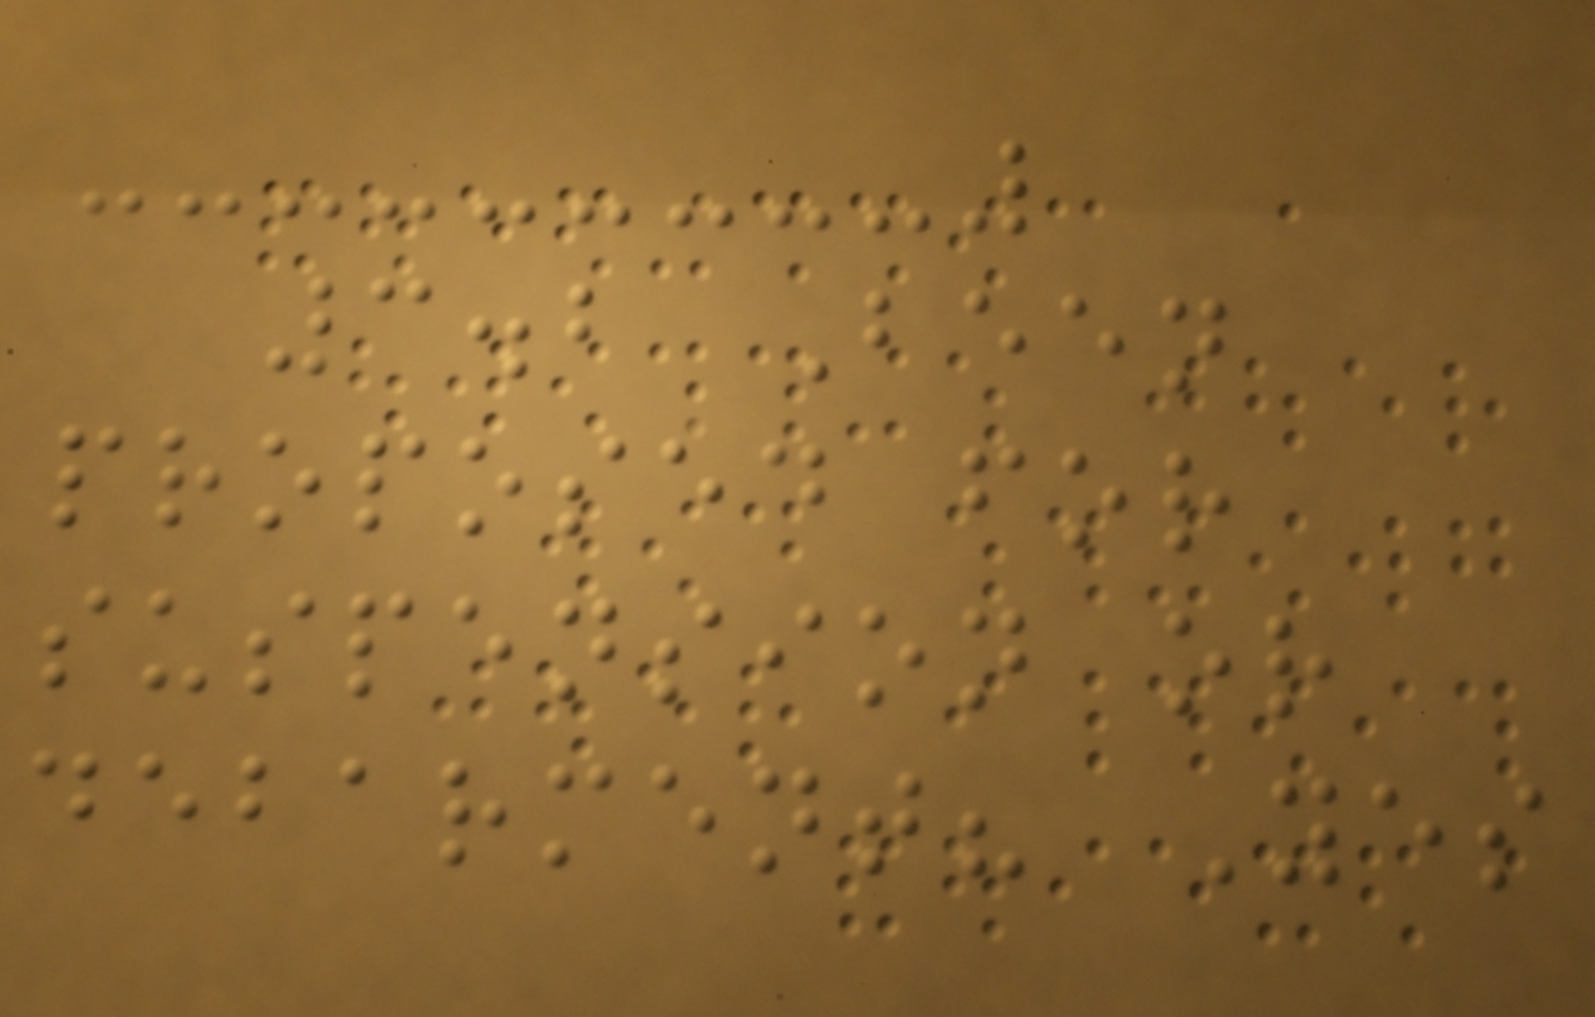3.2 Been
proposed for
suspension or
debarment? Yes
